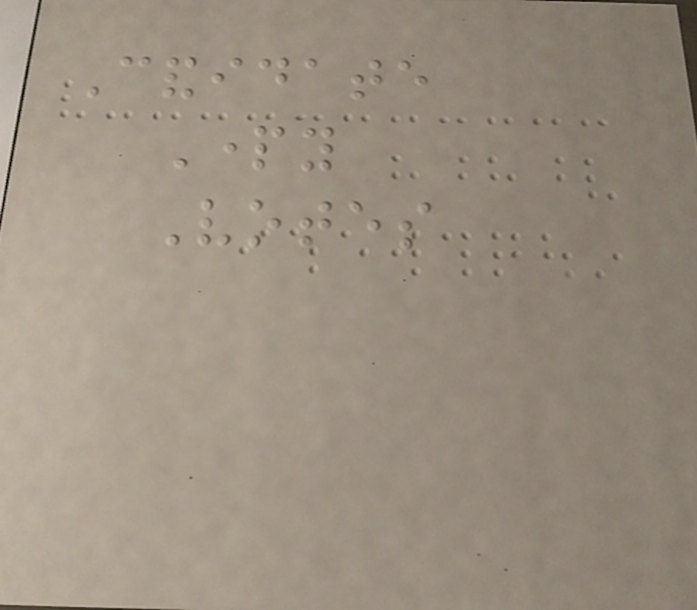Candidate
Party
Votes
